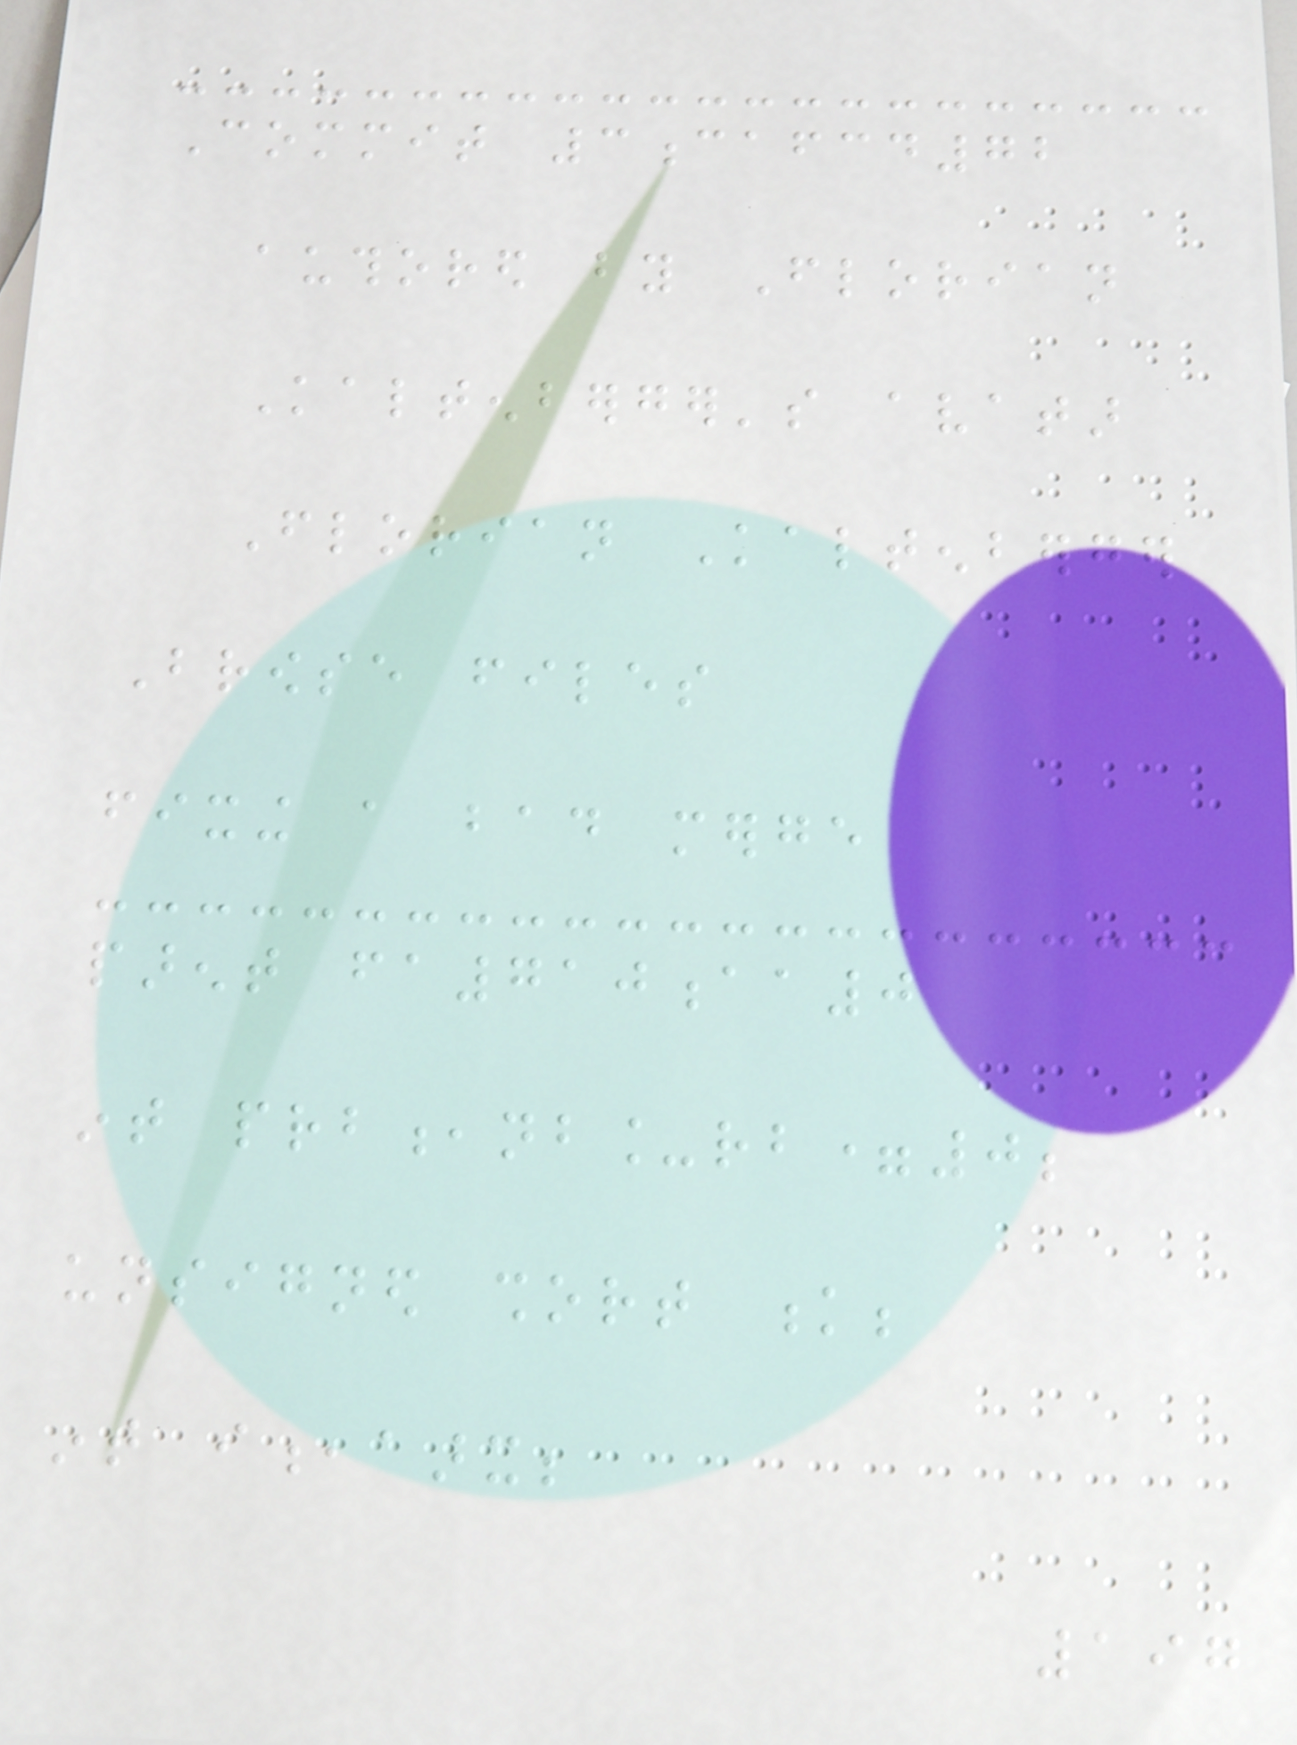Commit 3cafcd72
authored by Florian
Kaltenberger's avatar
Florian Kaltenberger
Browse files
fixing a bad merge
parent fa710aa0
int prb,nb_rb=0;
unsigned short k;
int i,aarx;
197
